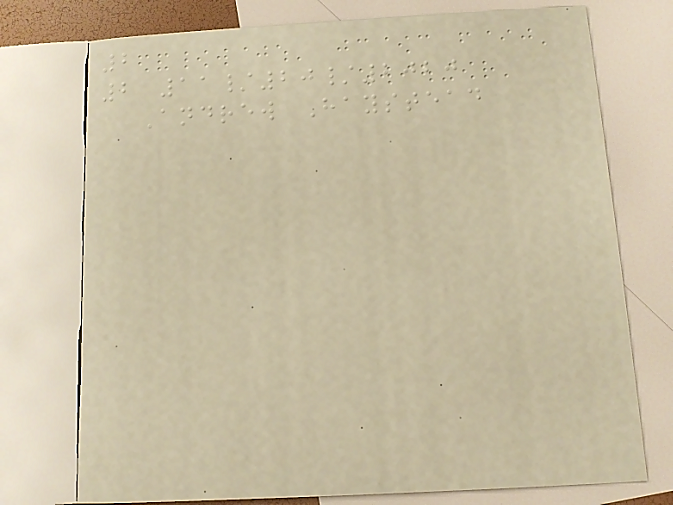2
2 11/20/2020
Andrew Haystead
